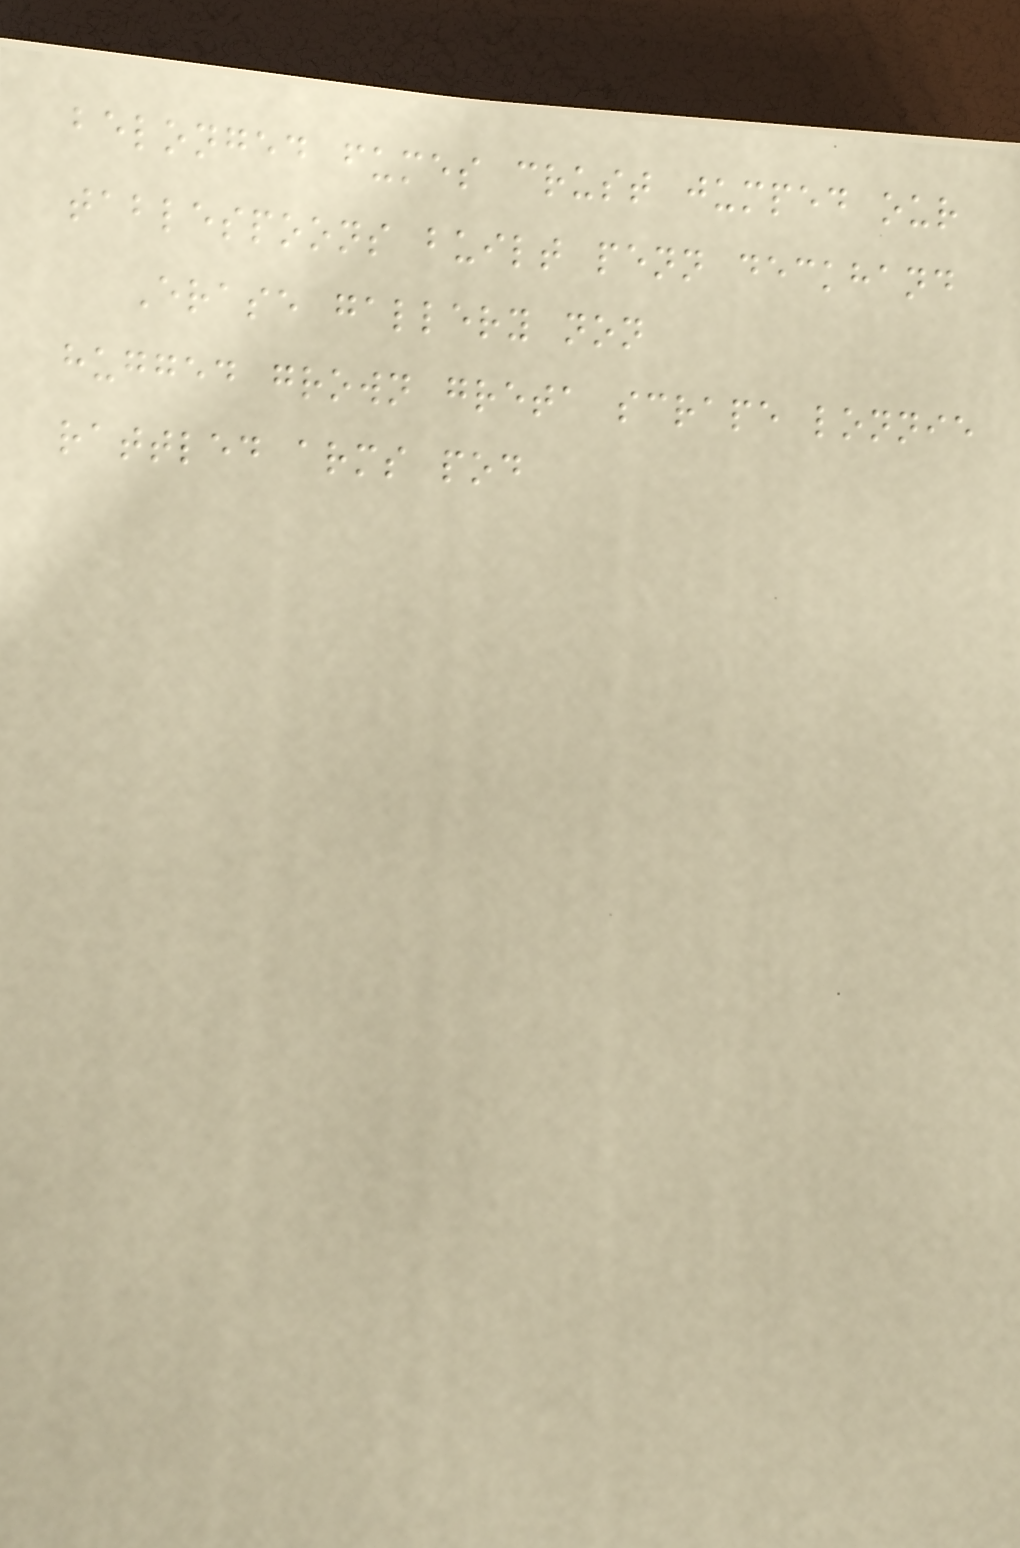belonged fumes crust jumped our
tablespoons built penn deckhand
Erase gallery non
hugged grown greta scrape lonnie
rattled arms pod
